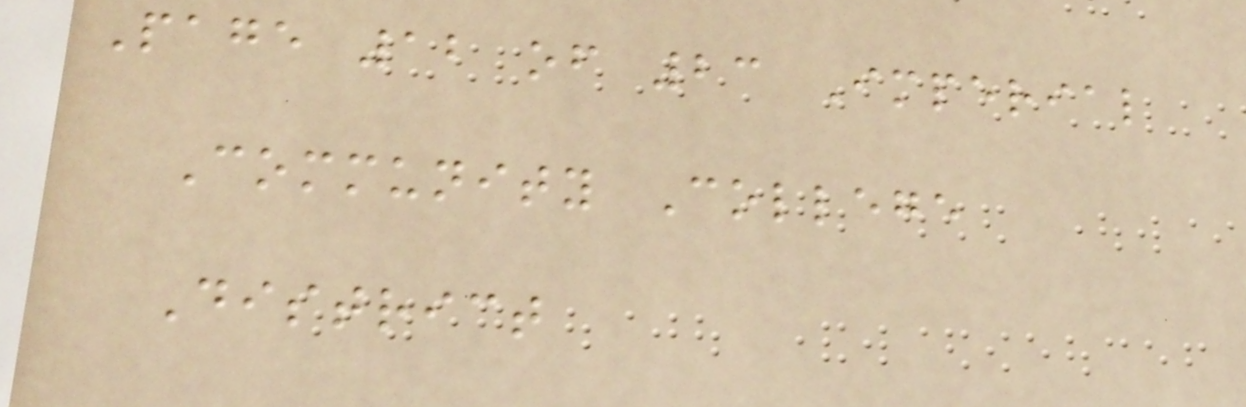Page 12 of 23 Imperial
Community College
District
